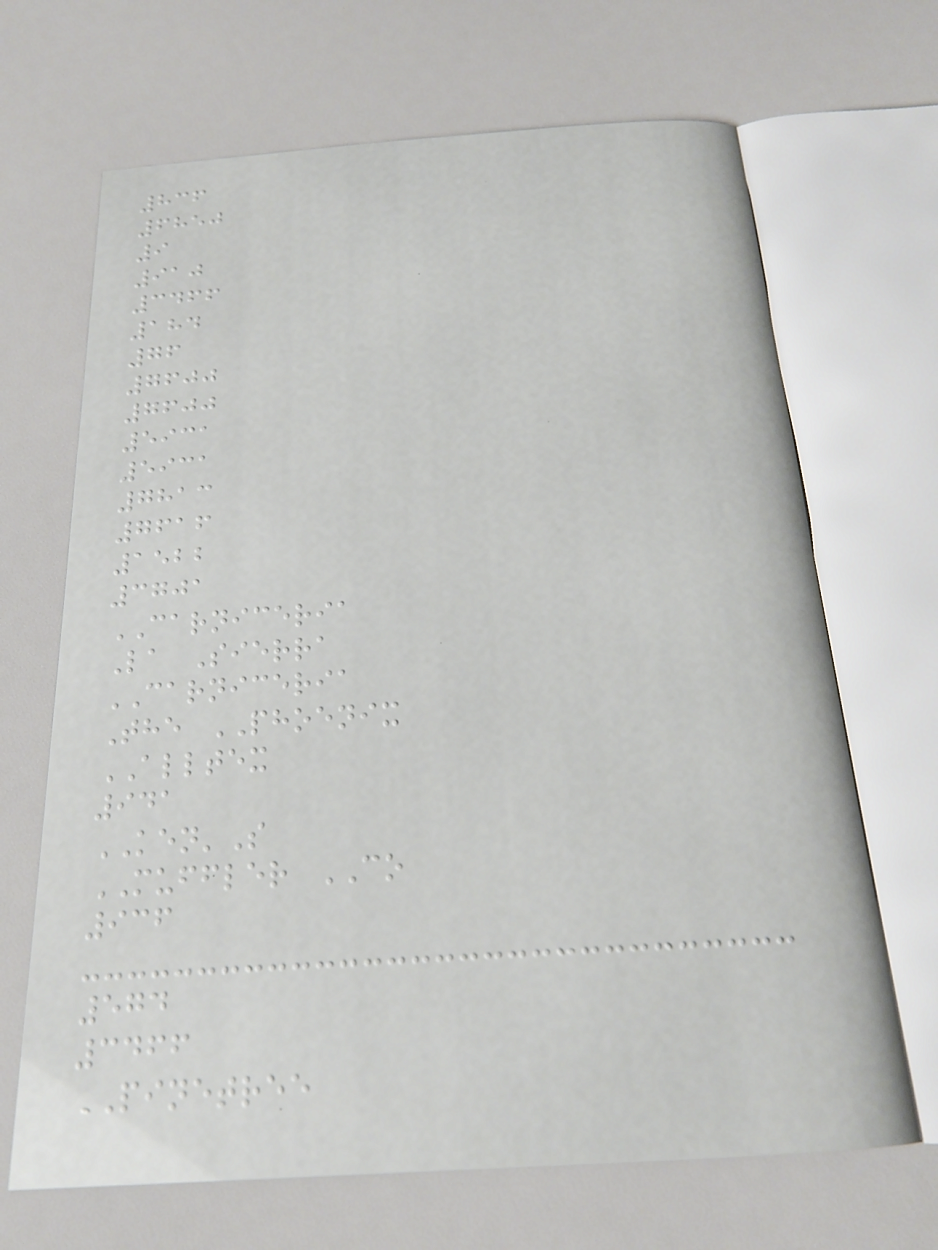836
6850
9
910
3466
184
76
7600
7600
5931
5931
7813
7616
1522
3701
CARNICERIA
La Sierra
CARNICERIA
The PHOENIX
ALLTEX
941
KEN'S
MUFFLER CO
936
574
3466
PINETREE
